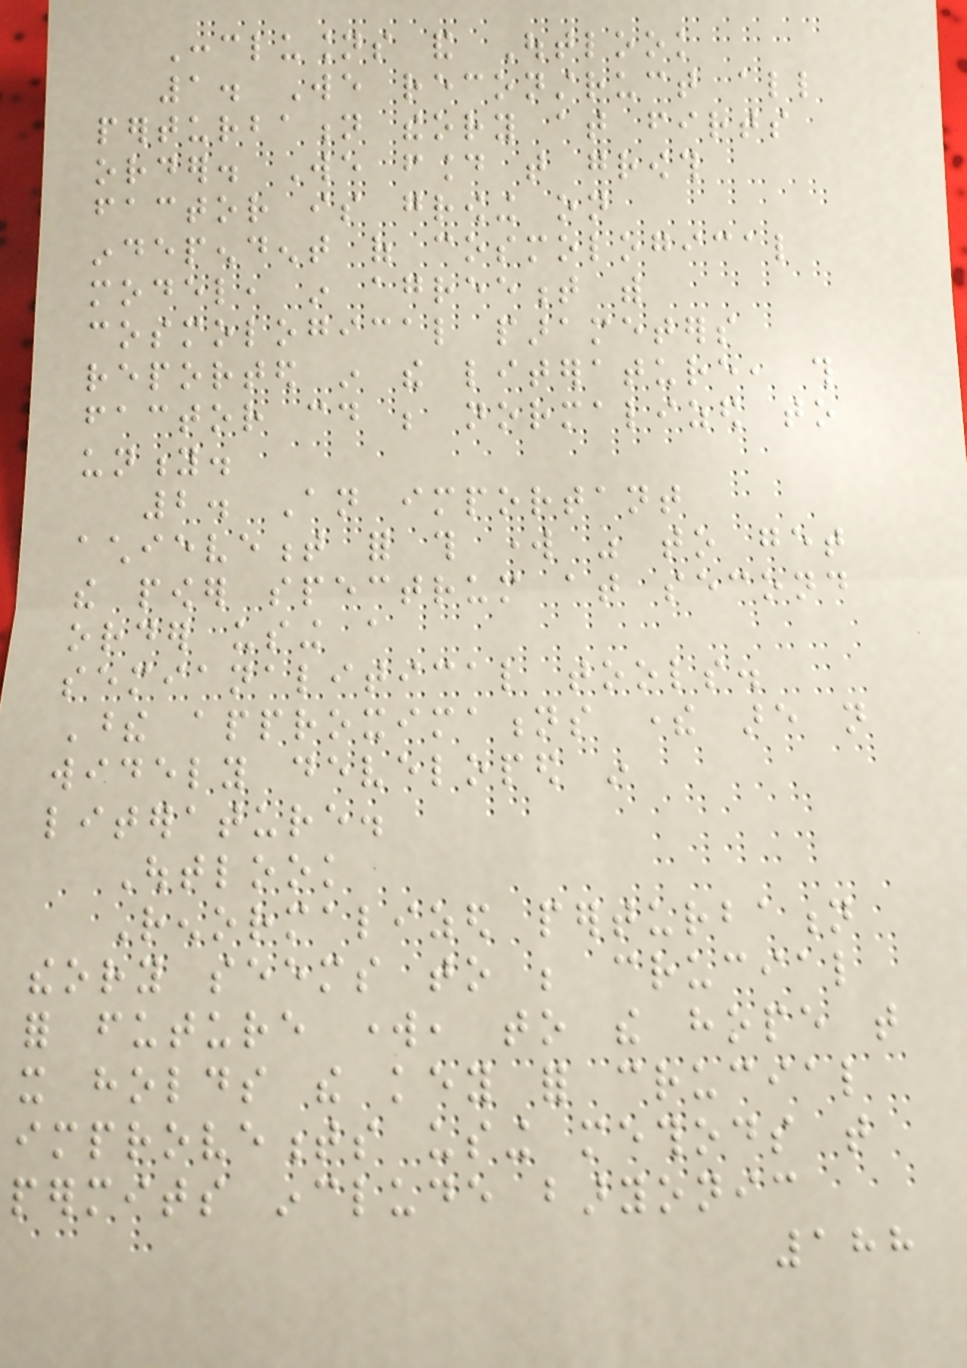Conclusions and Outlook
1. We reconstruct all
perturbation theory at firts
order. We found that growth
factor is growing on
independent of cosmological
model, in agreement with
cosmological parameters
reported in the literature, this
factor could be normalized to
unity.
2. An important
achievement for this work was to get
the power spectrum at second
order using a
semianalitical tools.
These approximations there are not
widely developed in
literature.
Outlook
Renormalized perturbation
theory seems to be crucial
for future work, to the hope that
it holds the key for crucial
improvements using methods that
permits include baryonic
188
